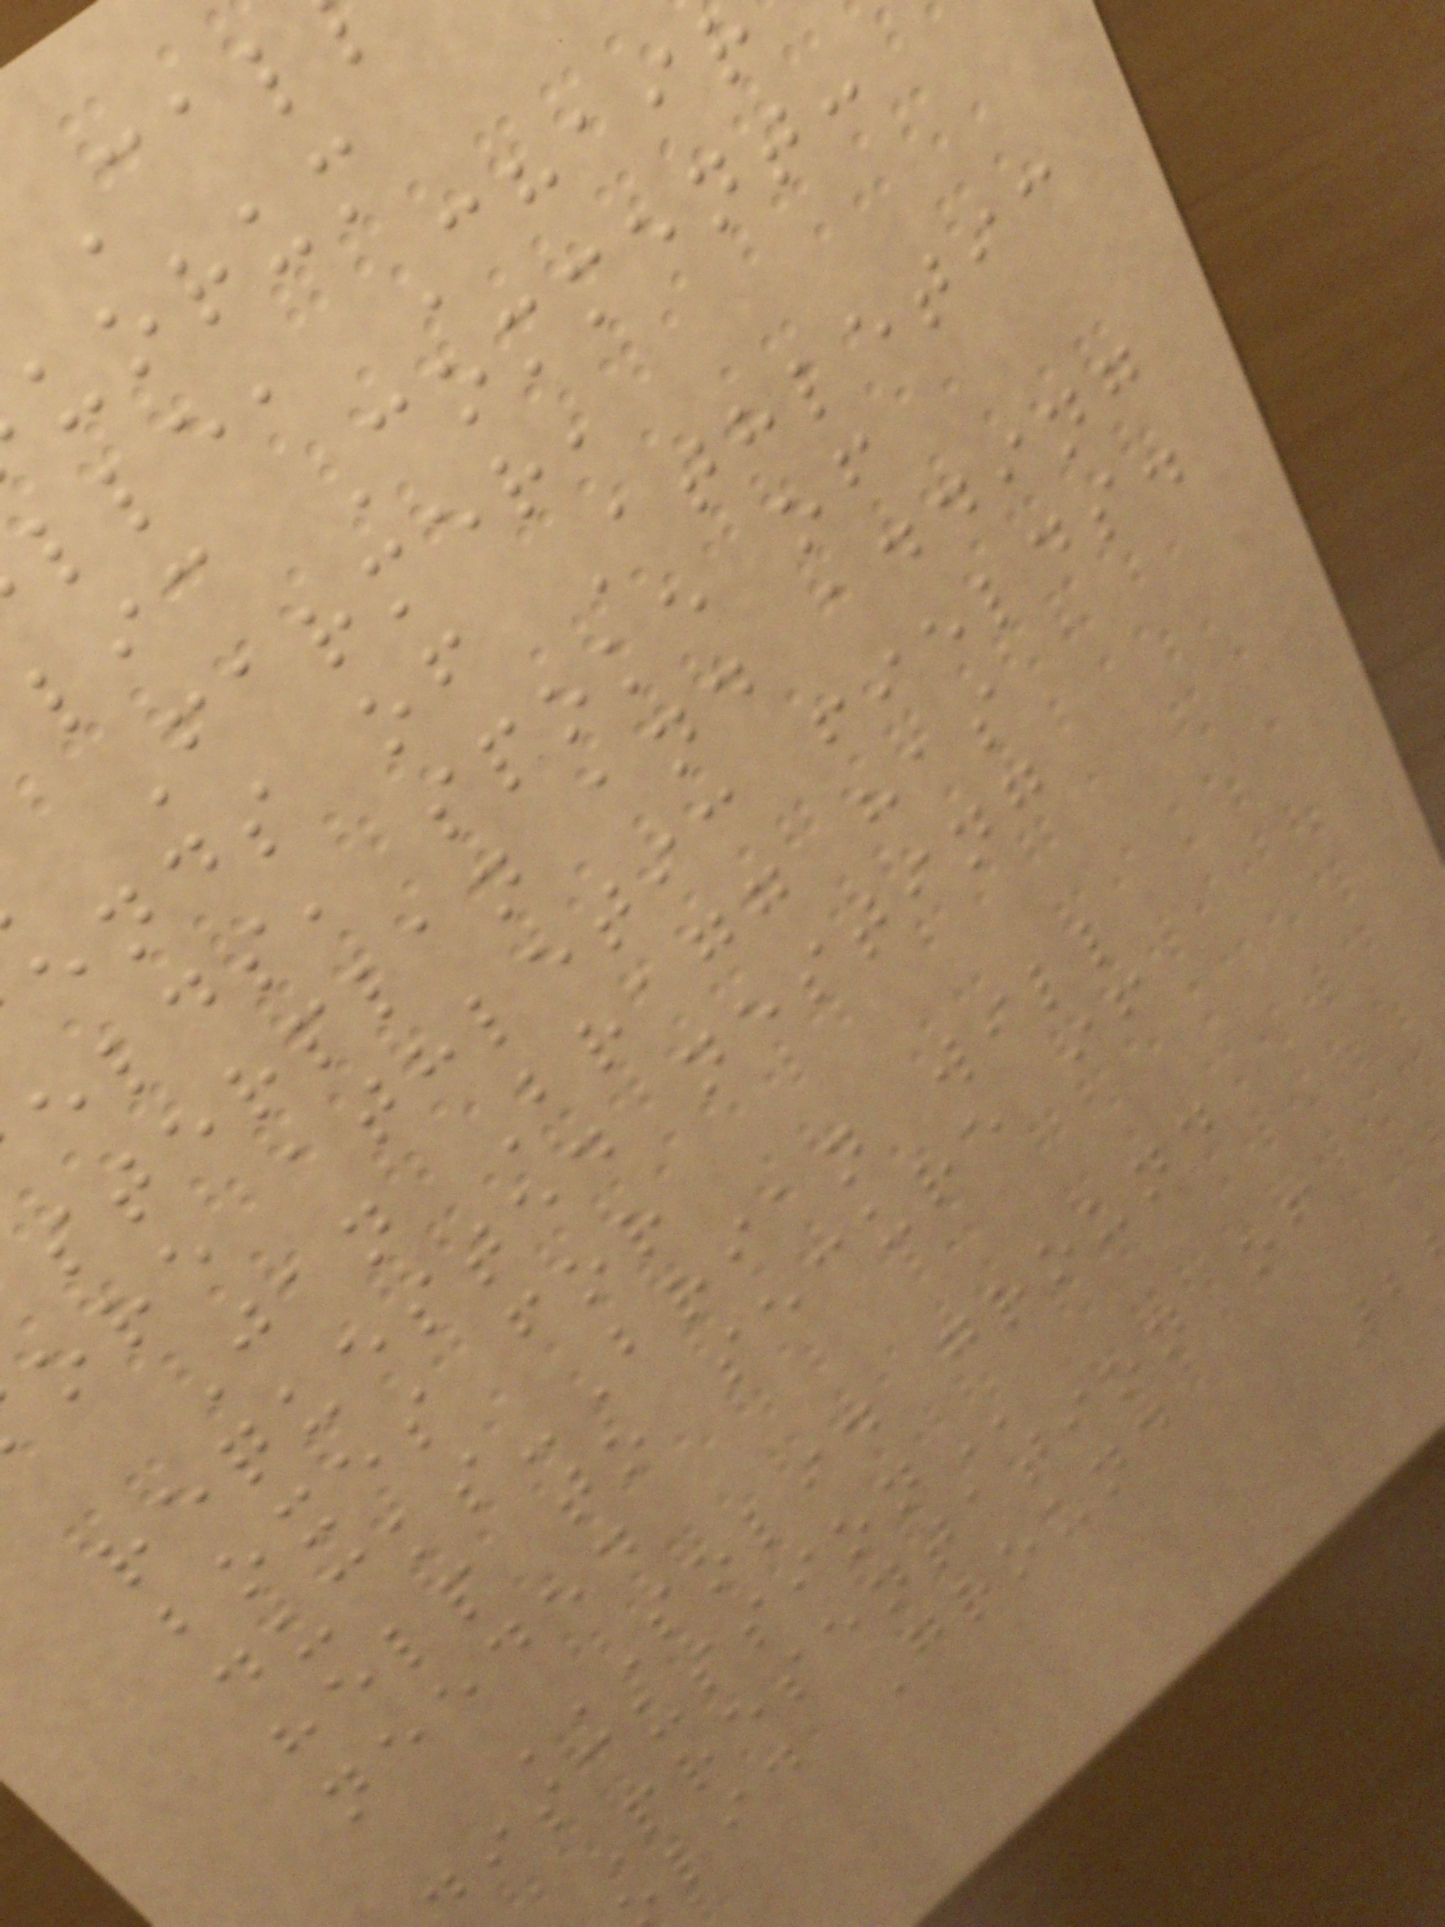Cal
uorum
lle, Chai
lic Comment:
Farmer,
ends of Athletic
elds, spoke of
sterplan and adding
ore athletic fields.
Jan Bragg has
requested nesting
boxes for
ducks-Brian will
help to secure if
needed
SOLID GROUND
Presentation of
lid Ground
